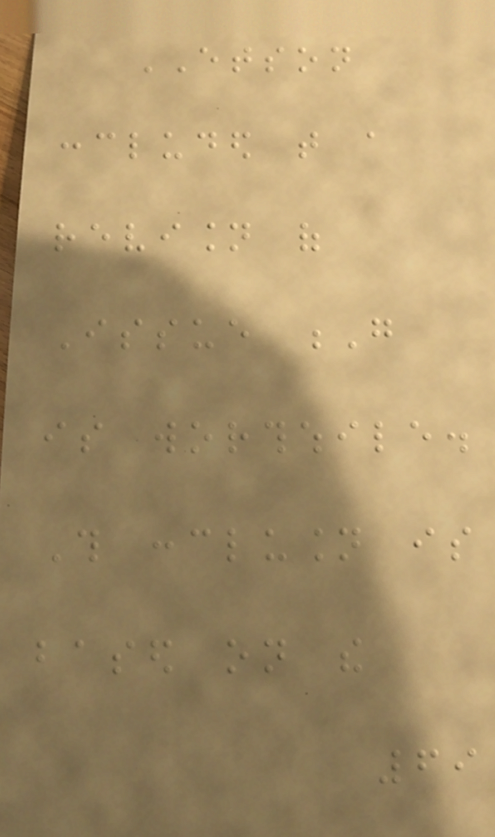ETSON
concluded that a
revision of
Issue G
is worthwhile.
This conclusion is
based on the
69
